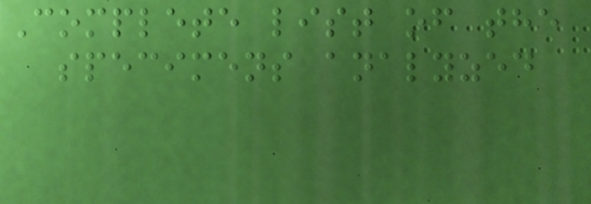Complete list of the
specimens analyzed
